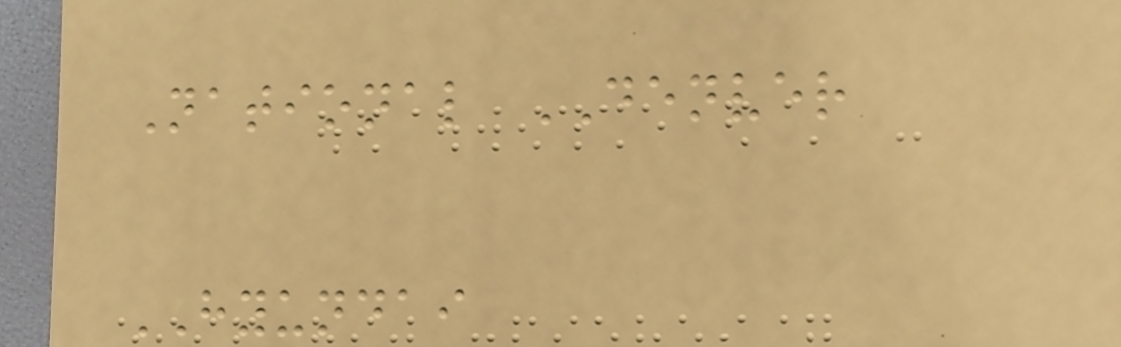National DENVER
HYUNDAI
